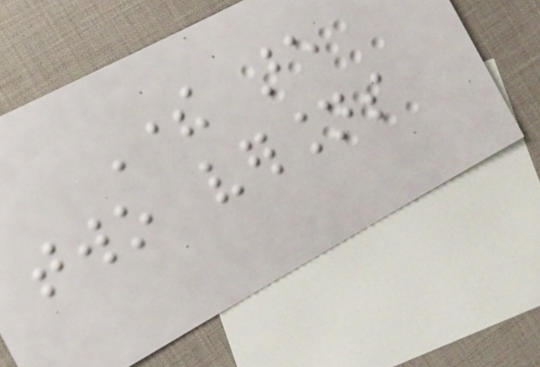There are
two versions
